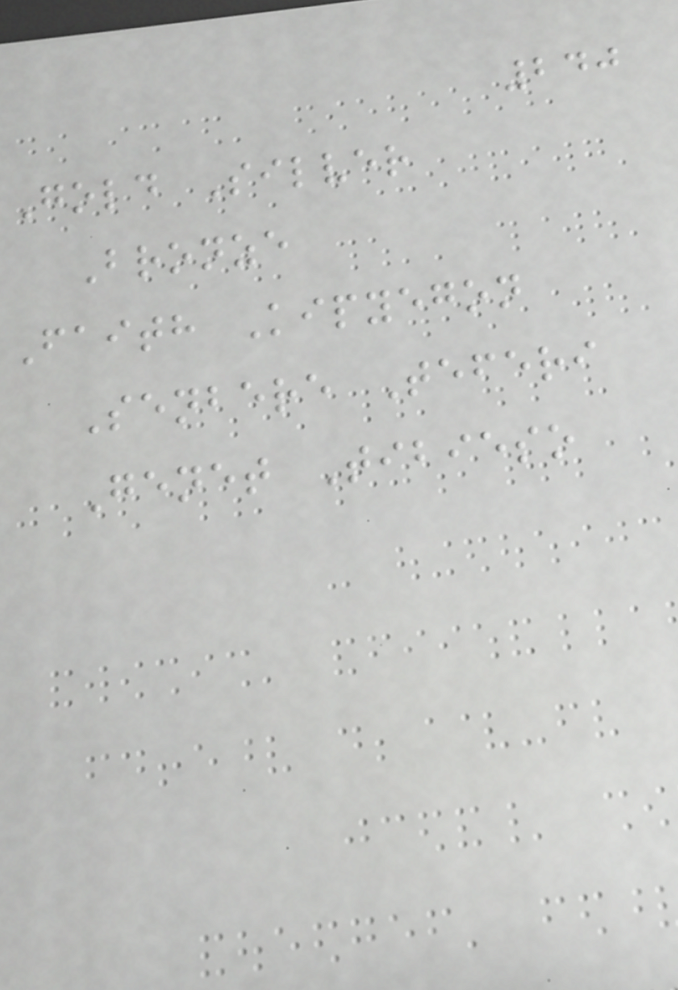240
Gold Silver
Bronze
Faith Kipyegon
Senbere Teferi
Genet Tibieso
